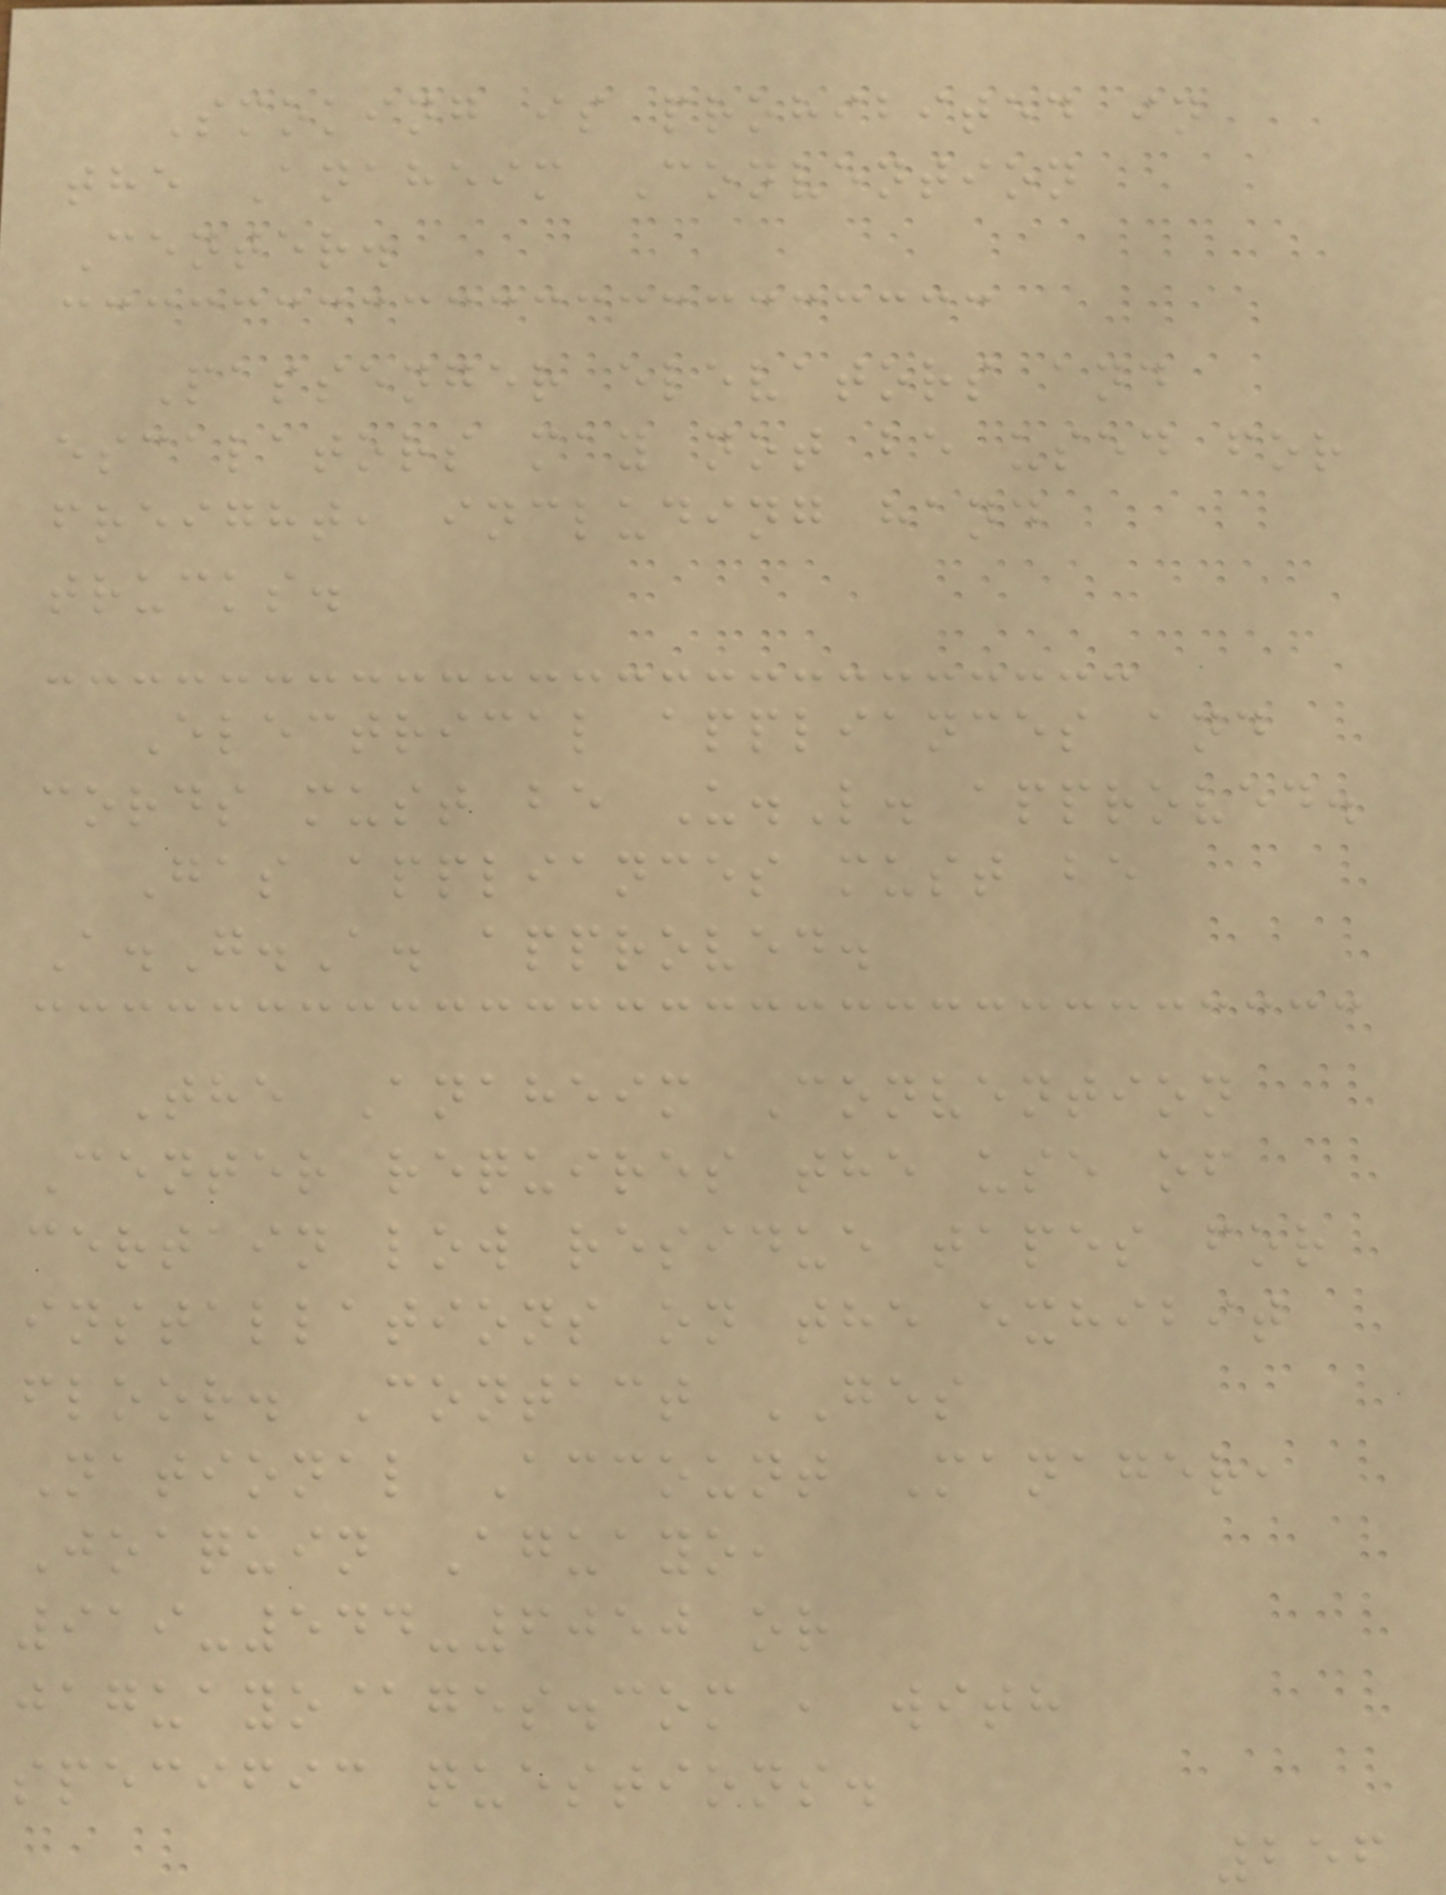Smoking is prohibited in
the Anaheim Convention
Center.
Passenger elevators and
escalators may not be used for
freight, including hand
trucks.
Electrical appliances and
cords must be U.L. approved.
Gas appliances must be
A.G.A. approved.
The Anaheim Convention
Center requires the use of
certain low residue tapes for
installations on the exhibit
floor. Contact GES
National Account Manager,
Joaquin Aguayo,
919-544-6050 or
jaguayo@ges.com , with
specific questions.
256
